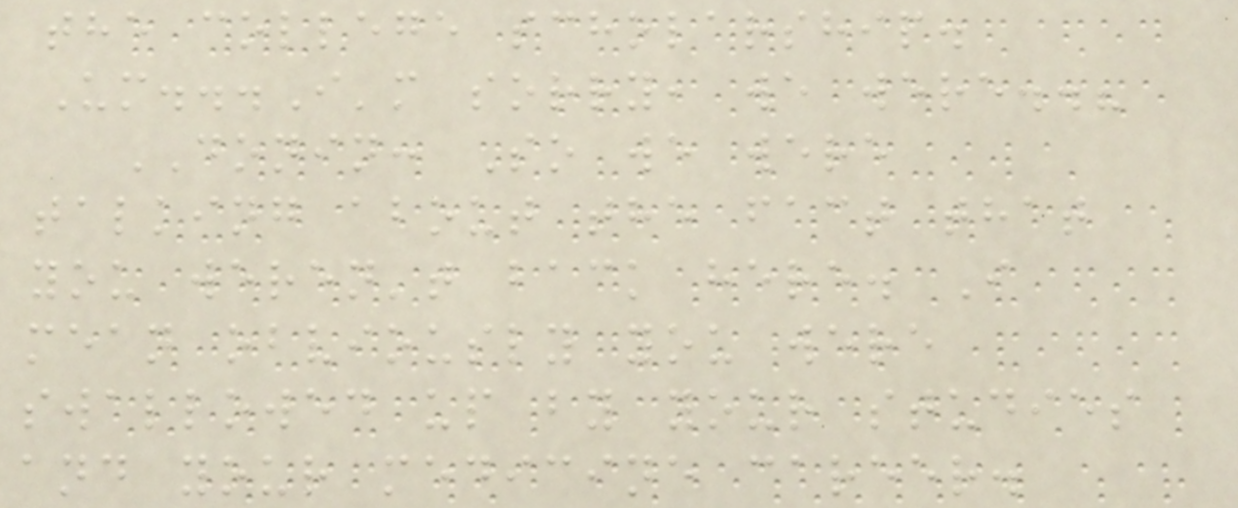the college scholarship.
Um...I'm sorry, we were..?
DONIN: So we were
talking about the fact that
you weren't back here. I
mean obviously you were
swallowed up by your studies
and your medicine career.
